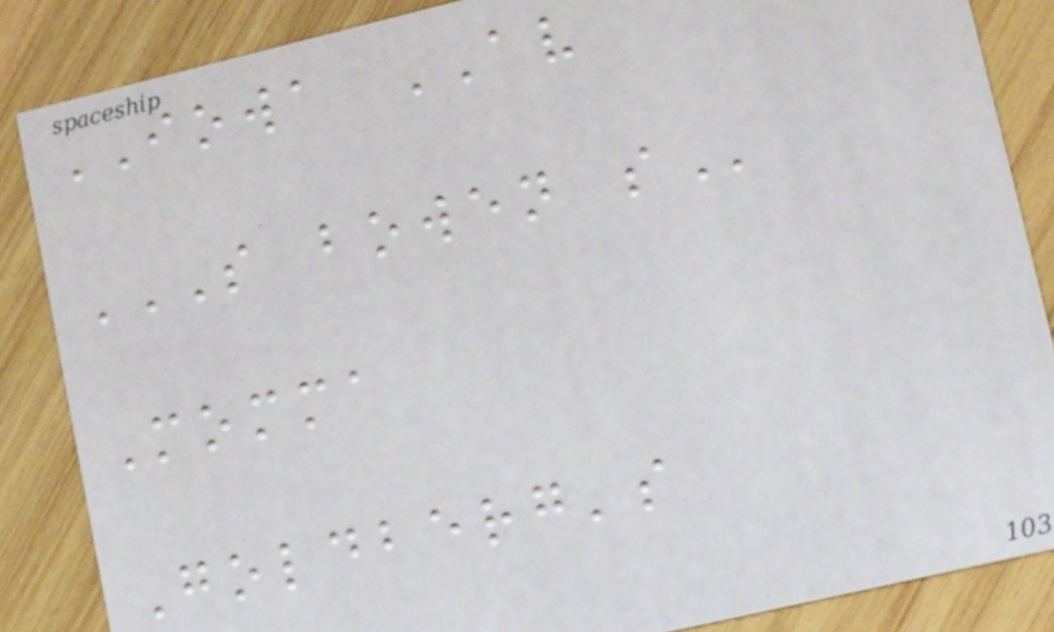IOWA AV
S BOWEN S
Momma
Goldberg's
